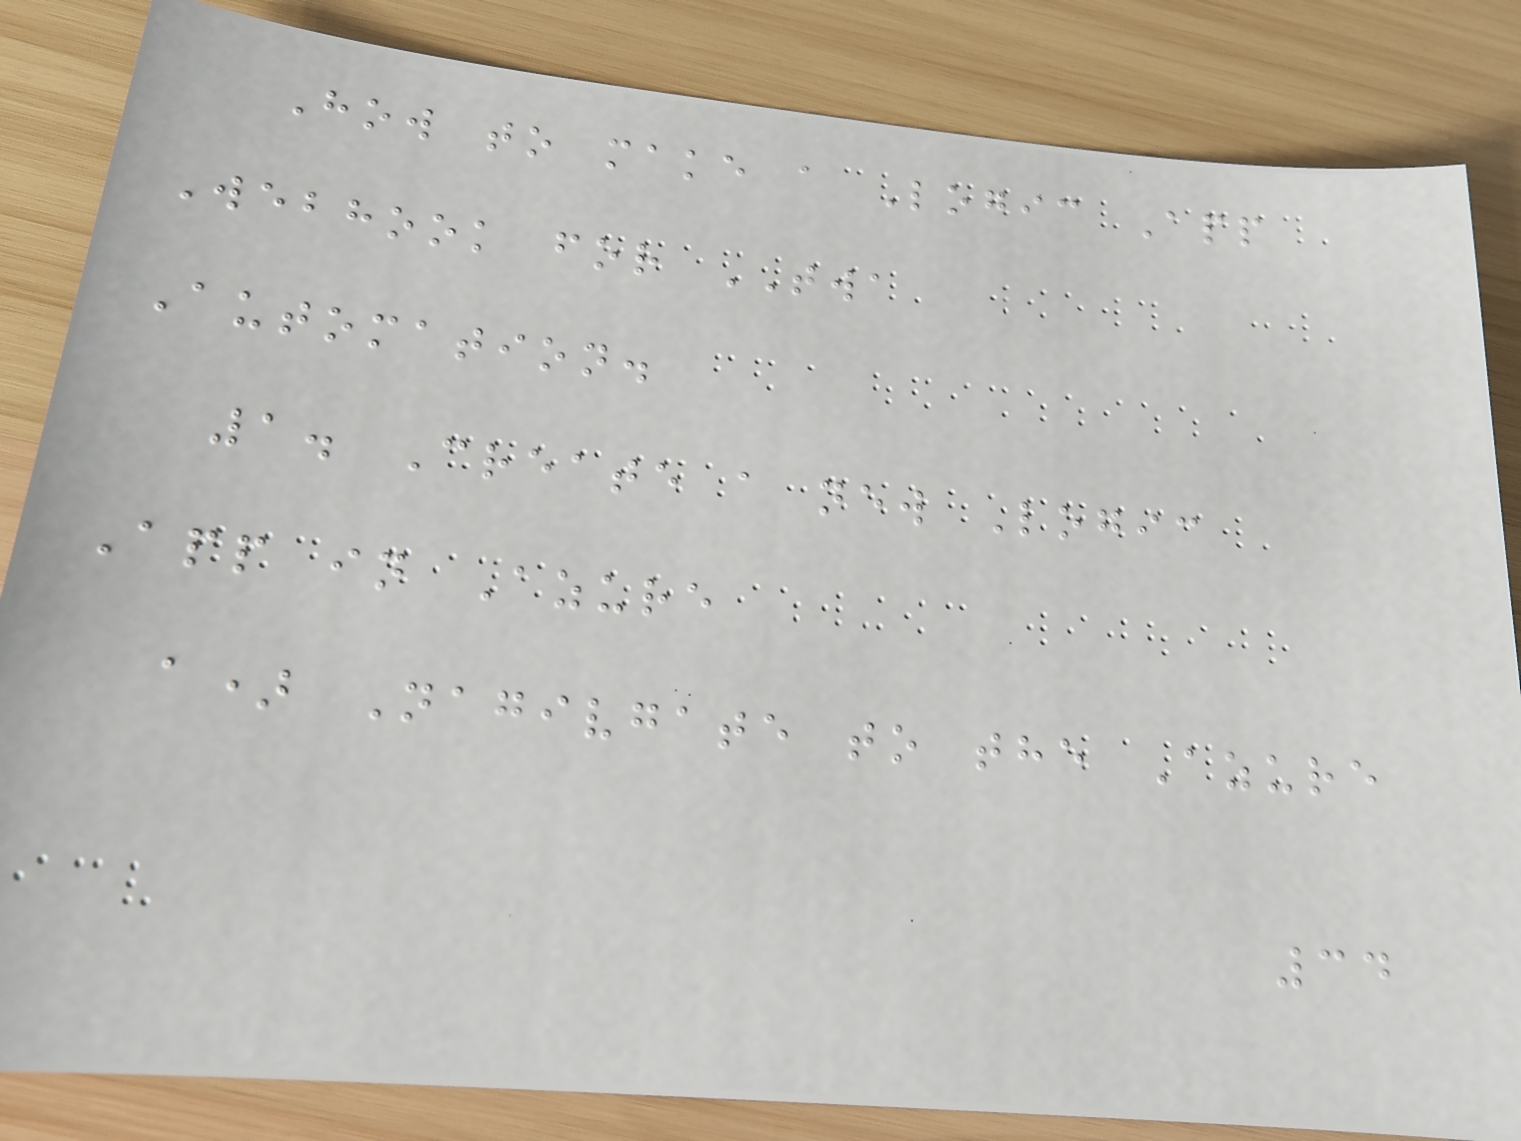How to make a Logic App
Webhook for TWA
Automation.
1. Create a new Logic
App in Azure
a) Nagivgate to the Azure
34
